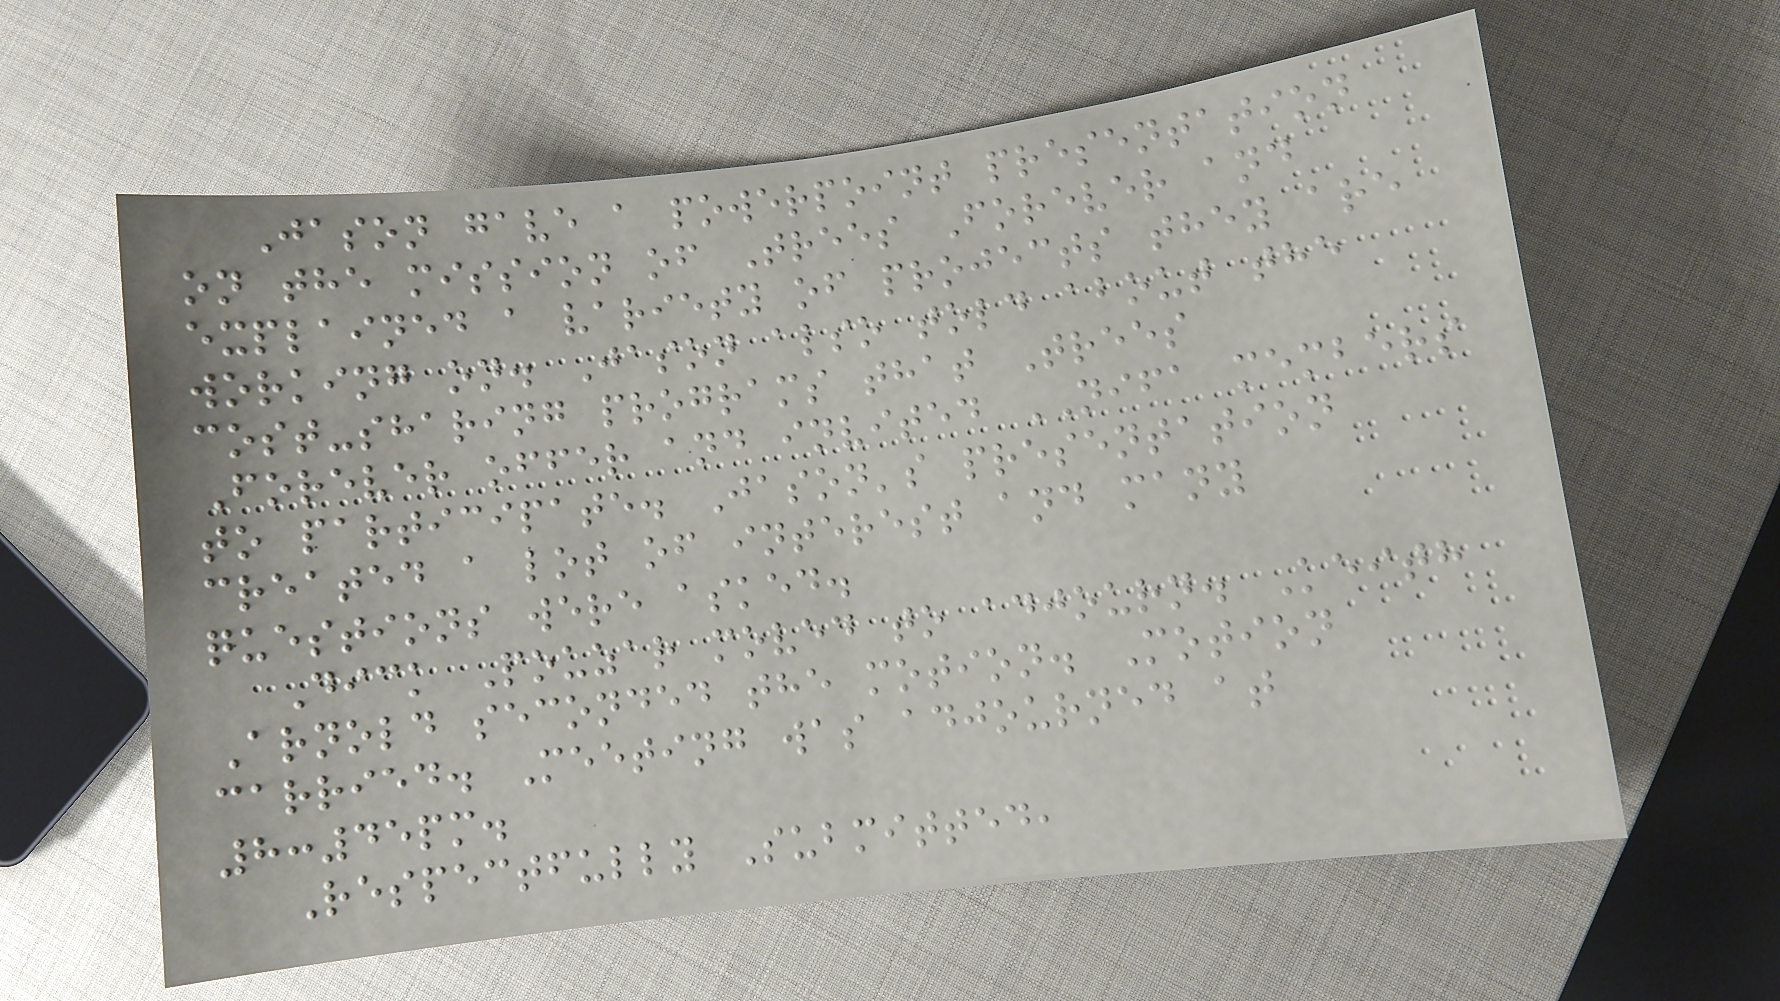Jason gave a powerpoint presentation
on the mission of Trees Forever and
explained a variety of projects they are
working on. Jason also told about the
cost-sharing programs that Trees
Forever offer and invited NIFA members
to participate. Jason's presentation
created a lot of interest and many
questions were asked.
Dick Pouzar moved to adjourn. Keith
Arnold seconded the motion. Motion
carried. Meeting was adjourned at
8:45pm.
Respectfully Submitted,
